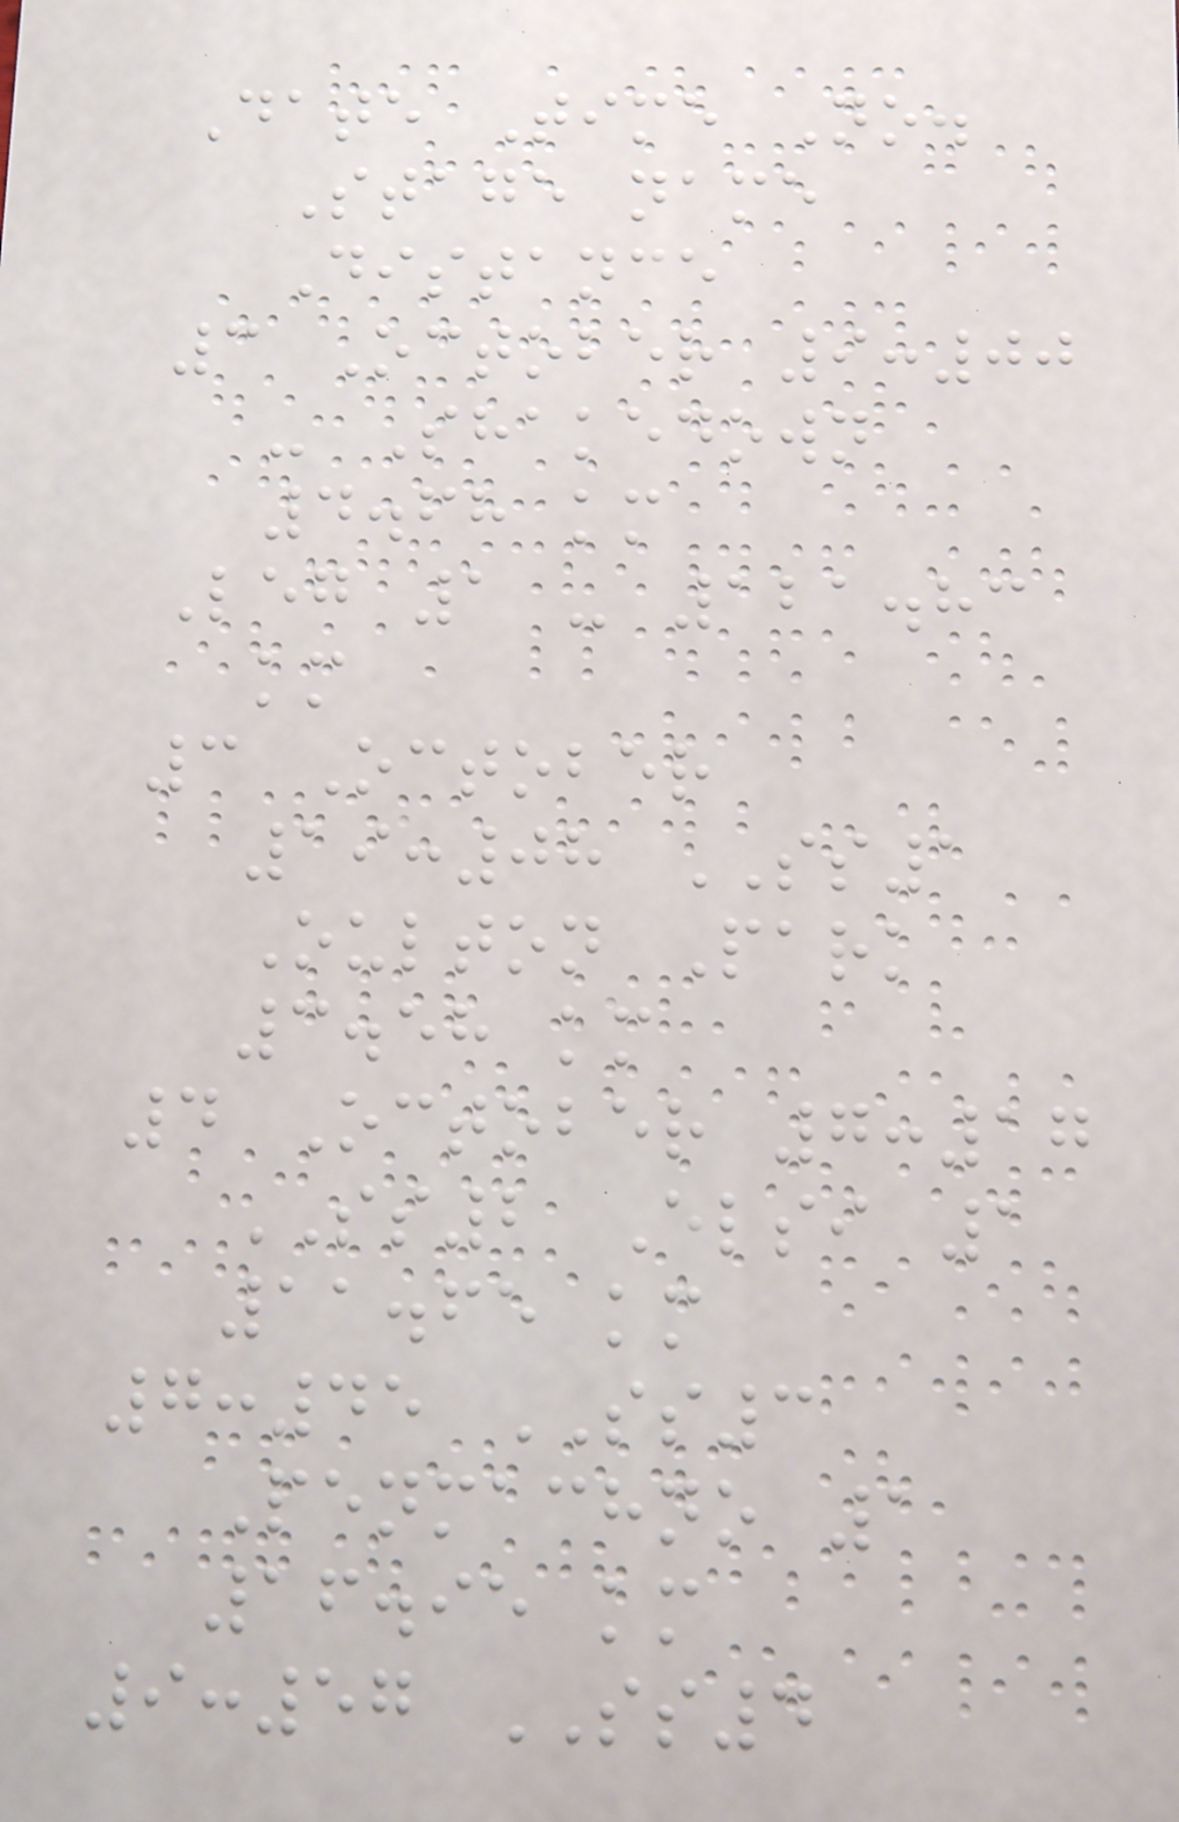Date Time No.
Stage name
Distance
3 October 9:00
- Shakedown
4.68 km
Leg 1 - 121.83
km
3 October
19:08 SS1
Oulton Park
3.58 km
4 October 7:17
SS2 Elsi 1
11.65 km
7:45 SS3
Penmachno 1
16.95 km
9:57 SS4
